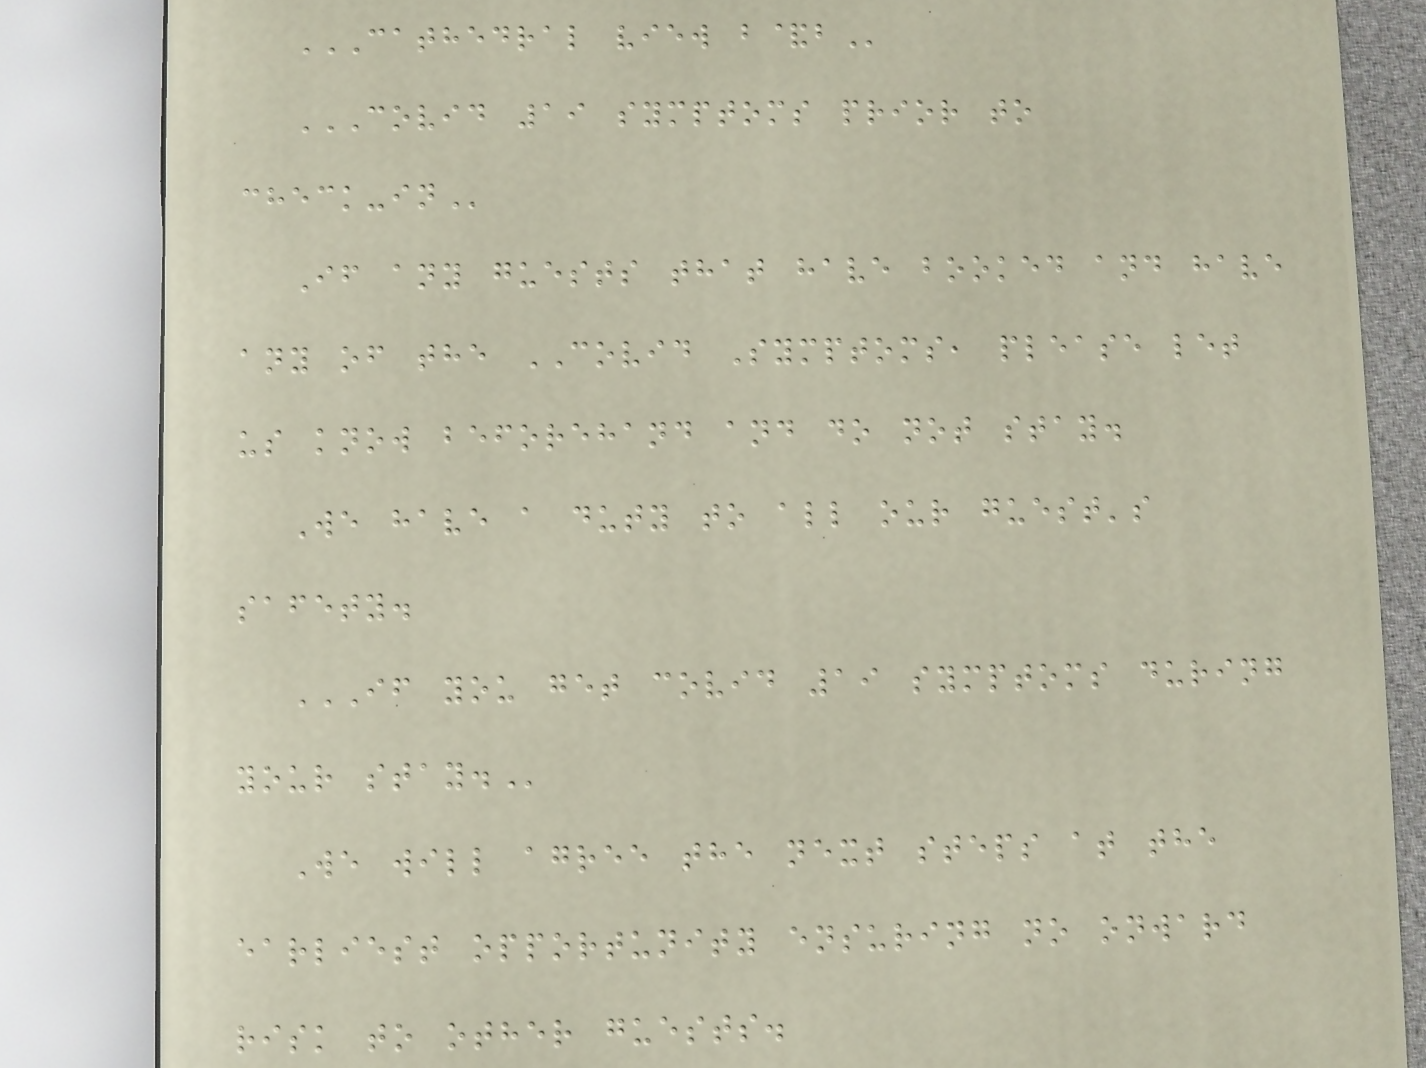CATHEDRAL VIEW B&B
COVID 19 SYMPTOMS PRIOR TO
CHECK-IN
If any guests that have booked and have
any of the COVID Symptoms, please let
us know beforehand and do not stay.
We have a duty to all our guest's
safety.
IF YOU GET COVID 19 SYMPTOMS DURING
YOUR STAY.
We will agree the next steps at the
earliest opportunity ensuring no onward
risk to other guests.
